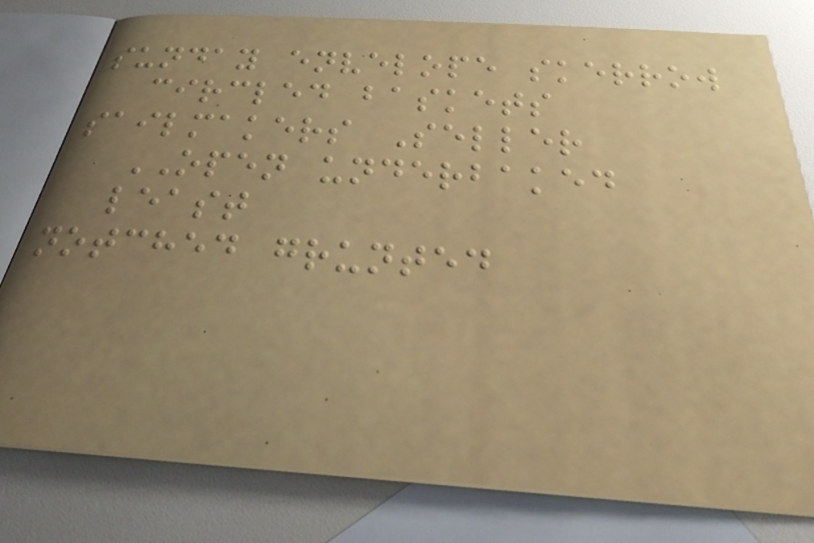sunday envelope skerrow
circled baskets
sailmakers Seller
OPEN underbaked
least
notched grunted
